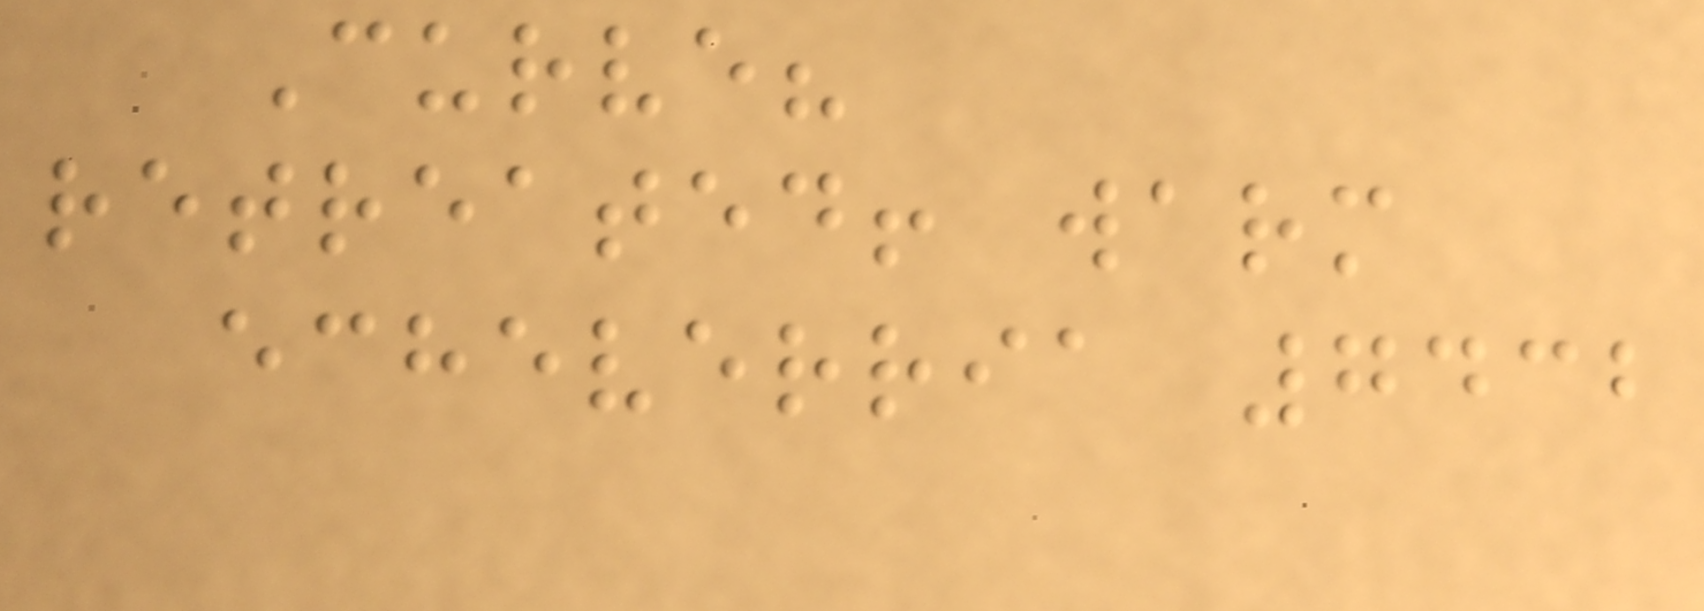Curve?
retreated! warm
echeverria 7432
